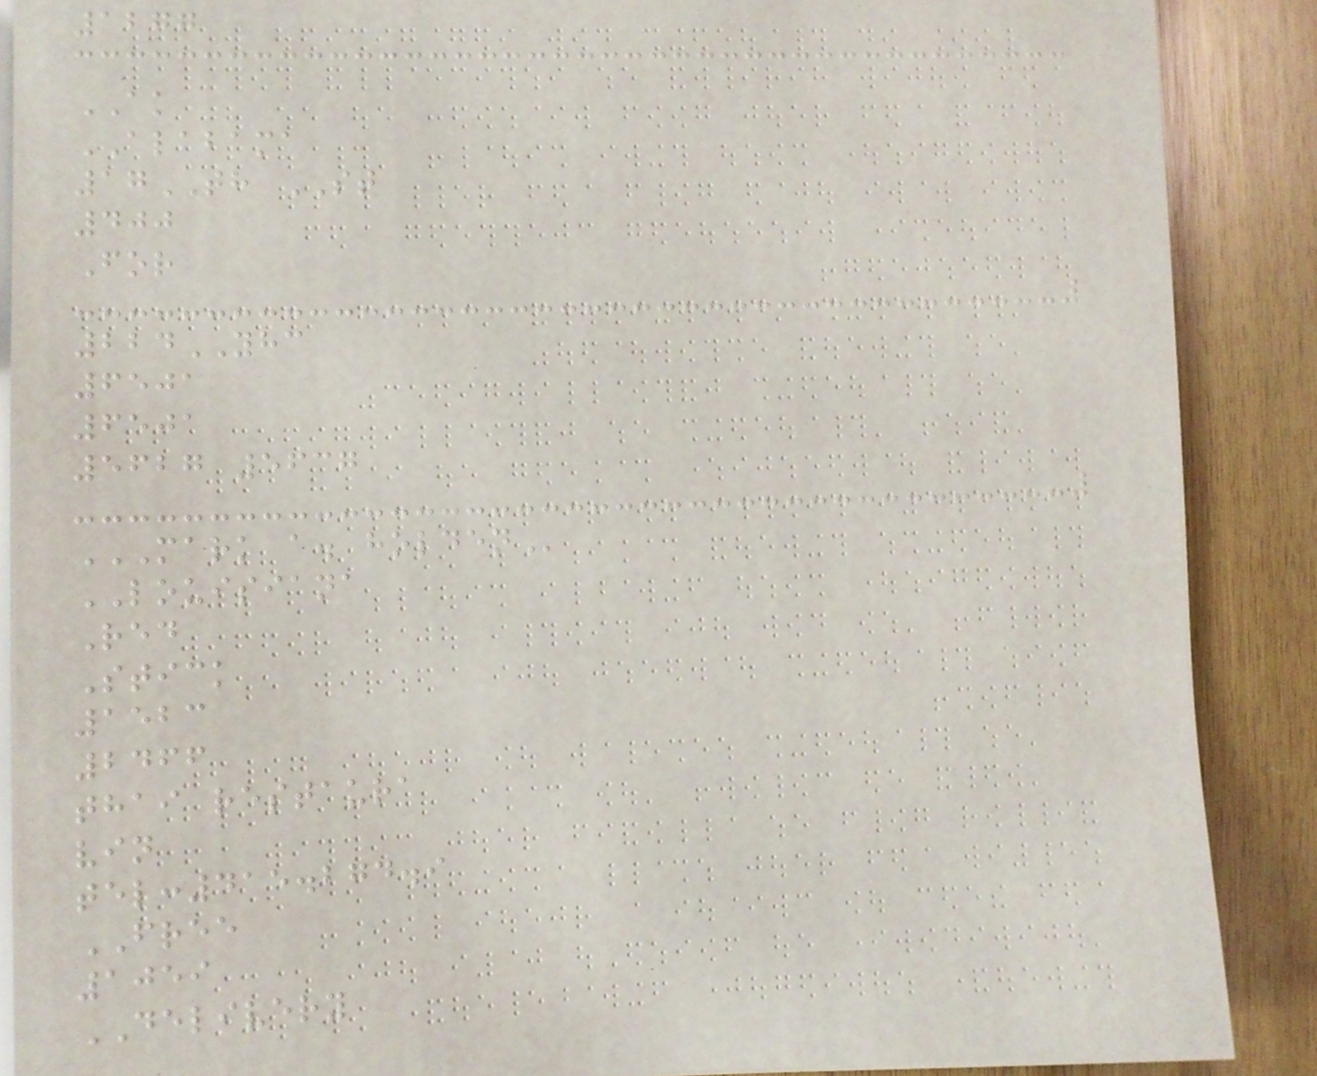1277
AK
ALABAMA
17TH ST
400
For
224YHC
6501
6501
5627 5637
MARK A. HOLDEN
LOUISIANA
Red
Stick
1523
2466
thai restaura
vin
tel:415.274.9
FREE
1059
DELIVERY
